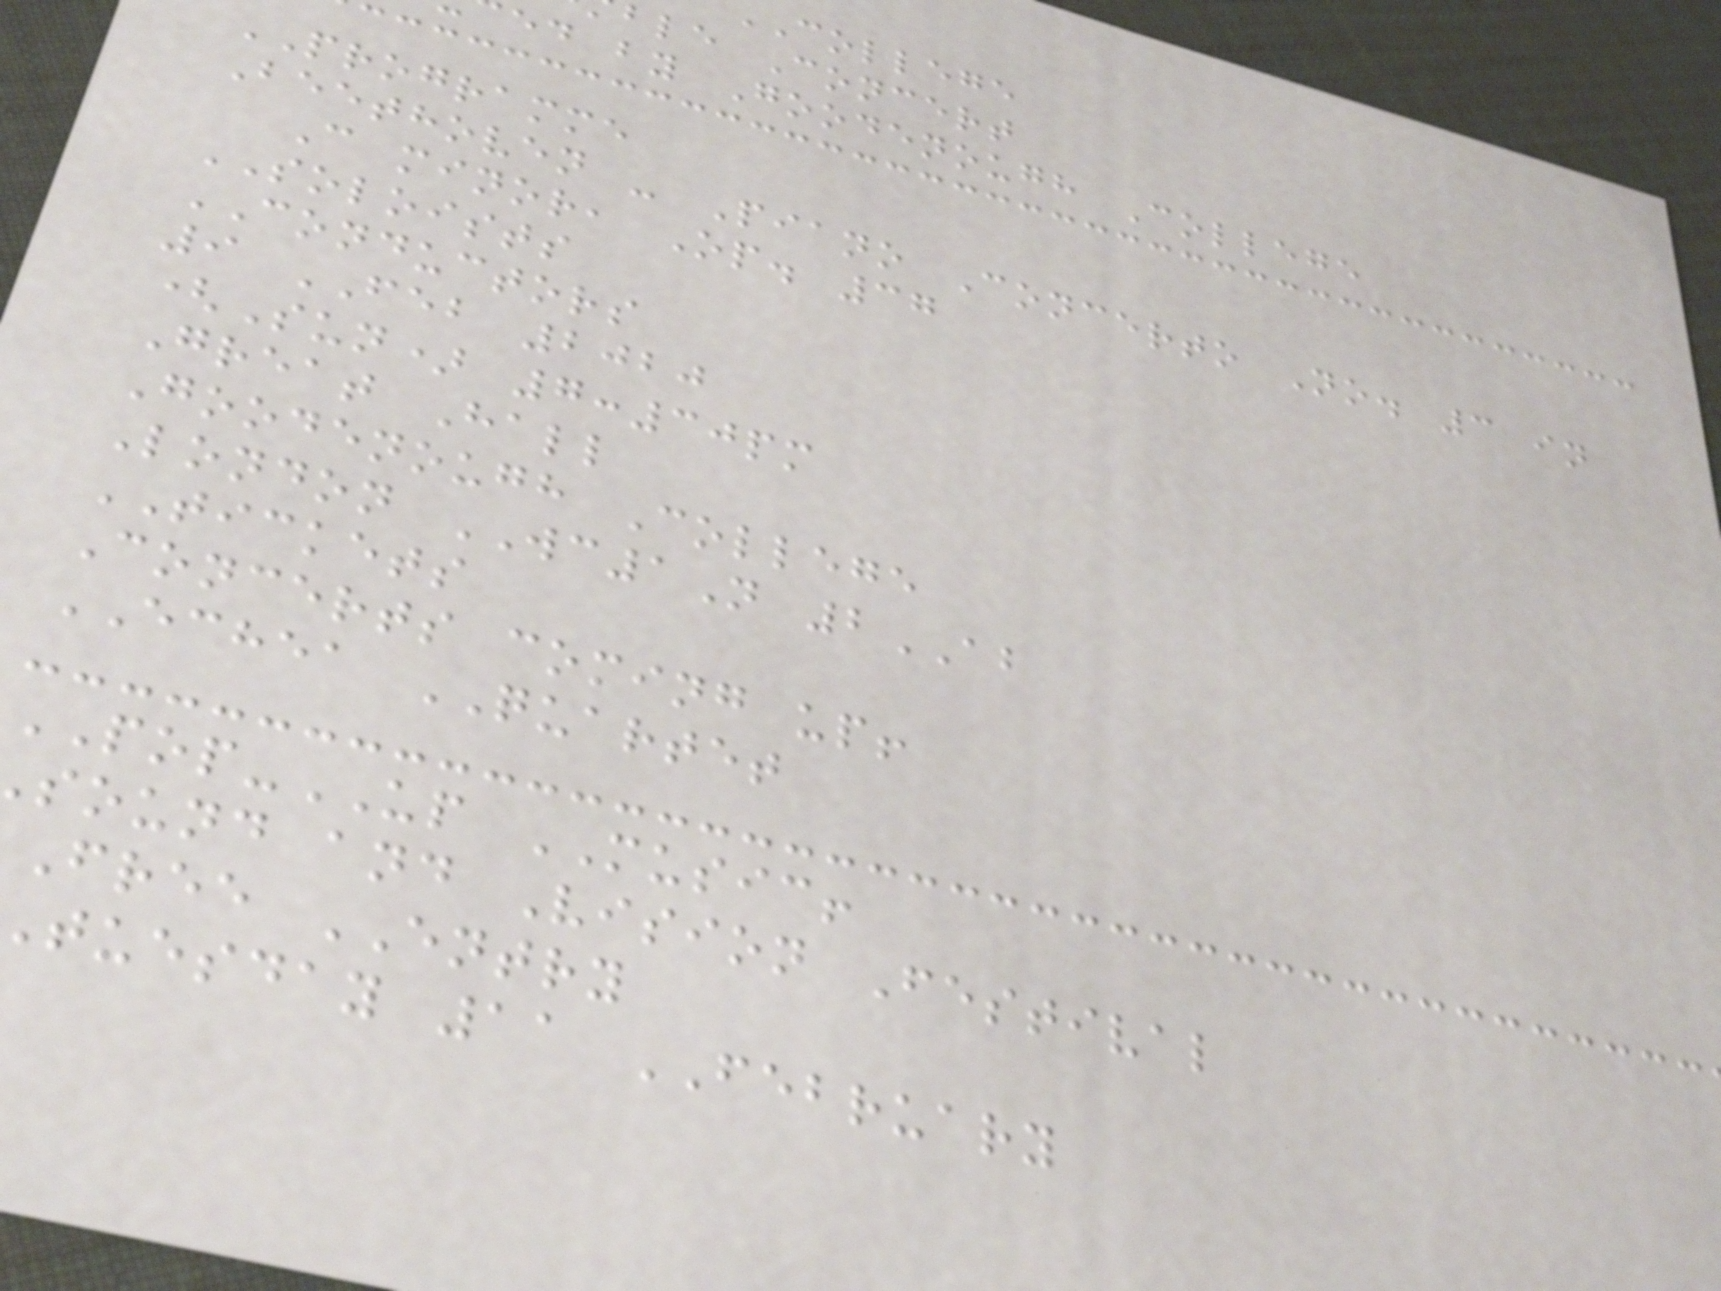college
ble Concert
ed by Goodenough College
PROGRAMME
Beethoven - Piano Concerto No. 3 in
C minor, Op. 37
SOLOISTS
CONDUCTORS
9 FEB 2020
(Sun) 7:30pm
Great Hall
Goodenough College
London WC1N 2AB
TICKETS
Concerts coming up!
ECHEA QUARTET
POP-UP MUSIC!
sound and Vision Festival
free ENTRY
tuesday 11 FEBRUARY
